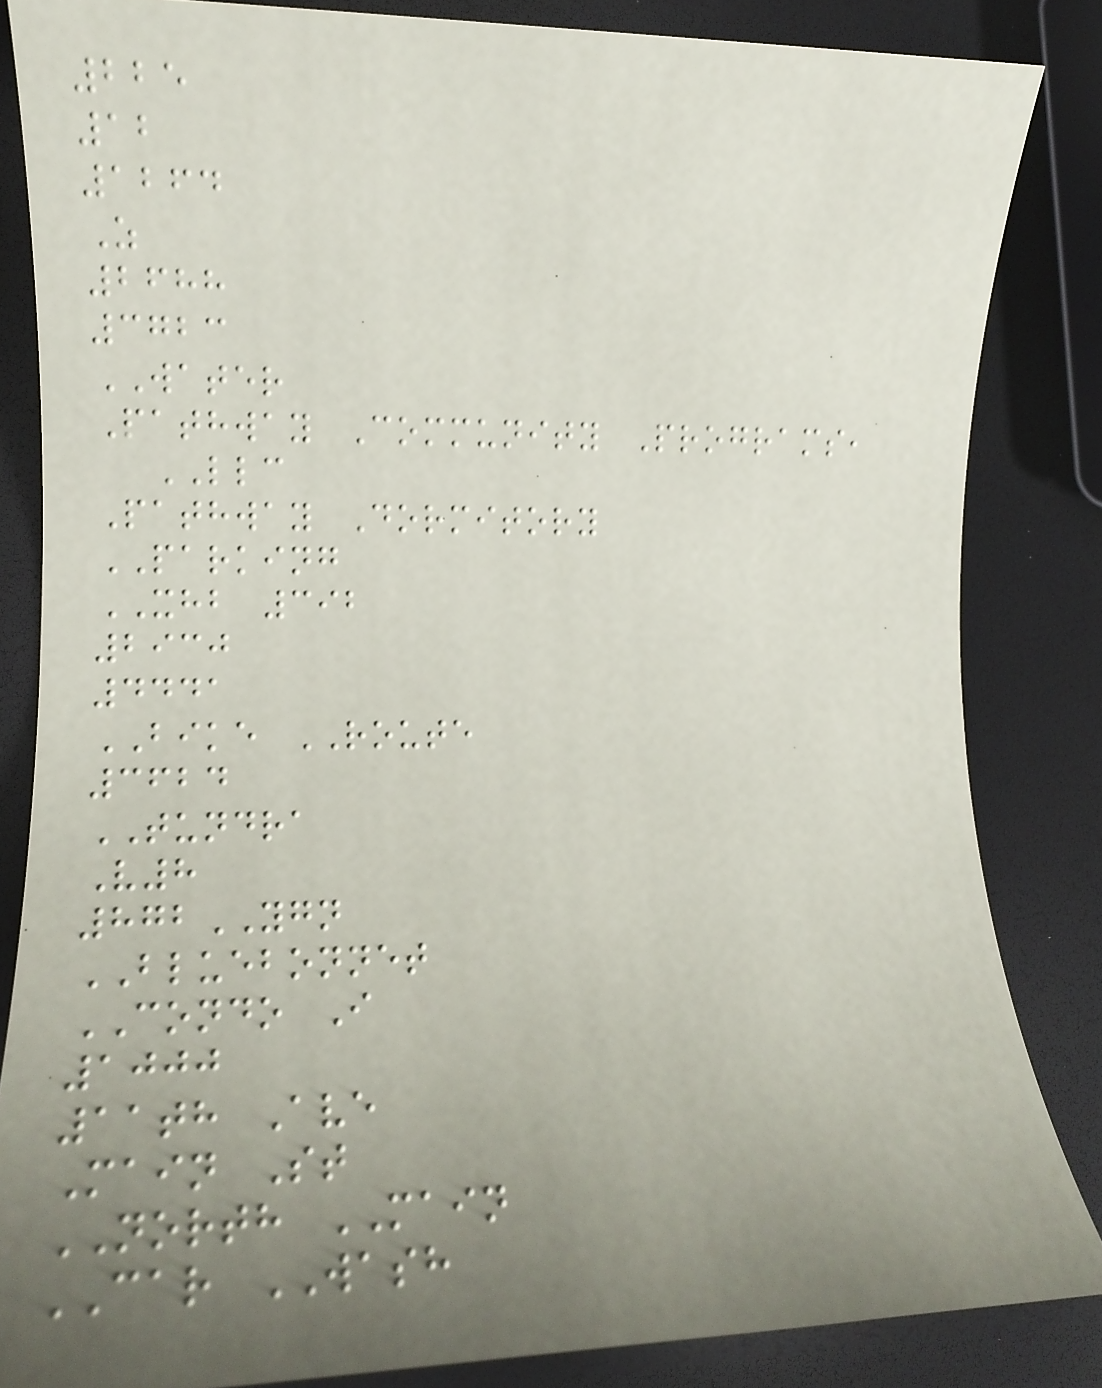225
12
1264
Z
2688
3723
WATER
Pathway Community Programs,
LLC
Pathway Dormitory
PARKING
XHB 392
2930
4441
BIKE ROUTE
3624
TUNDRA
V8
872YGN
BLUEBONNET
CONDO I
1000
11th Ave
Main St
NORTH MAIN
CAR WASH
